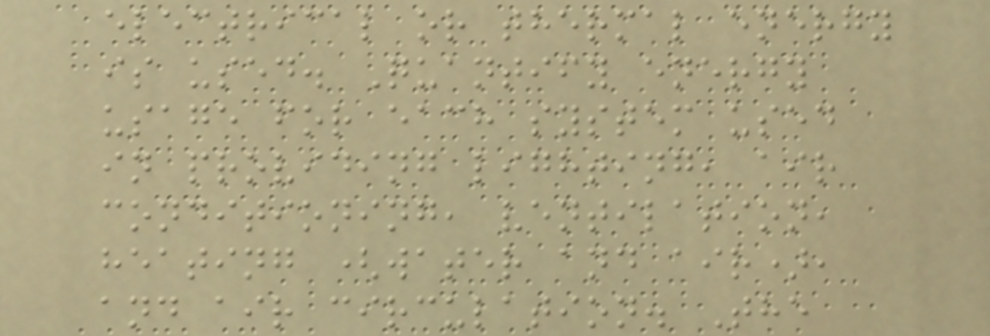electrical or thermal energy
is used. Quantify energy
usage for each system used
in providing lighting, air
conditioning, ventilation,
heating (water and air),
and air circulation. The
